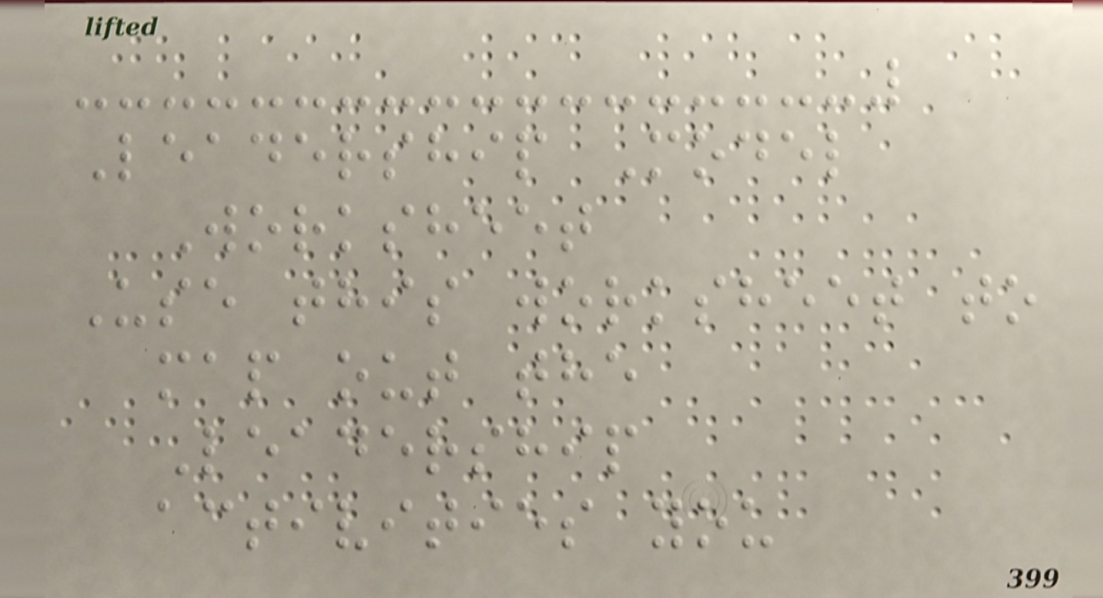Leadership Model
Worksheet
Use this worksheet to
map out the
Leadership
activities you
